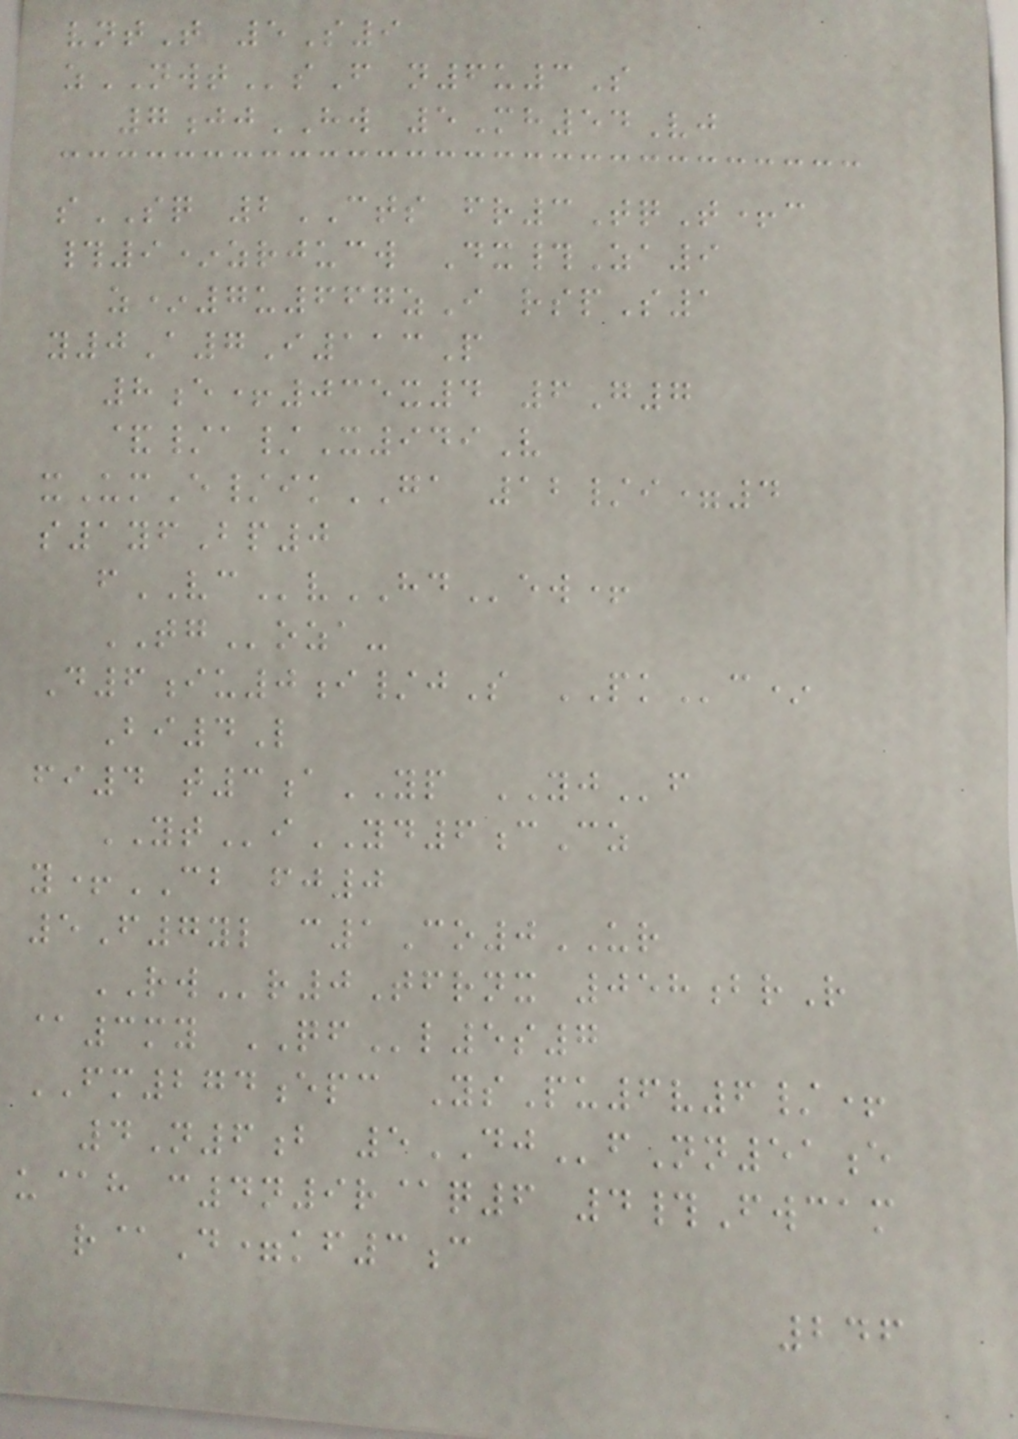vntT 5S9
zNWTsF n6u3S
7jjHW 5Mh54Vj
sSQ 2CTS fr3TqT+c
#9*zrjucw Dx#Za9
z*7u667zI rspS1
y0A7I113P
8e+035x4 6G7
&/a/X949V
xUmE/ikGA 12/i=4
s1yfBp0
fVCvHDew+
TGoza-
D6iu0i/jS PKc*
Bi4L
fi4 t3aYP YJf
YTiYD6cCz
y+CB fj0
5F7yl c1Co0UR
RWr0Tfrnx 058brR
@3my QFl5s7
FM274epc YsPu6v6/+
4N6b 5DJfNn51e
u@h c4n9r@q6 4#Fwcam
r@D=kf3c
246
